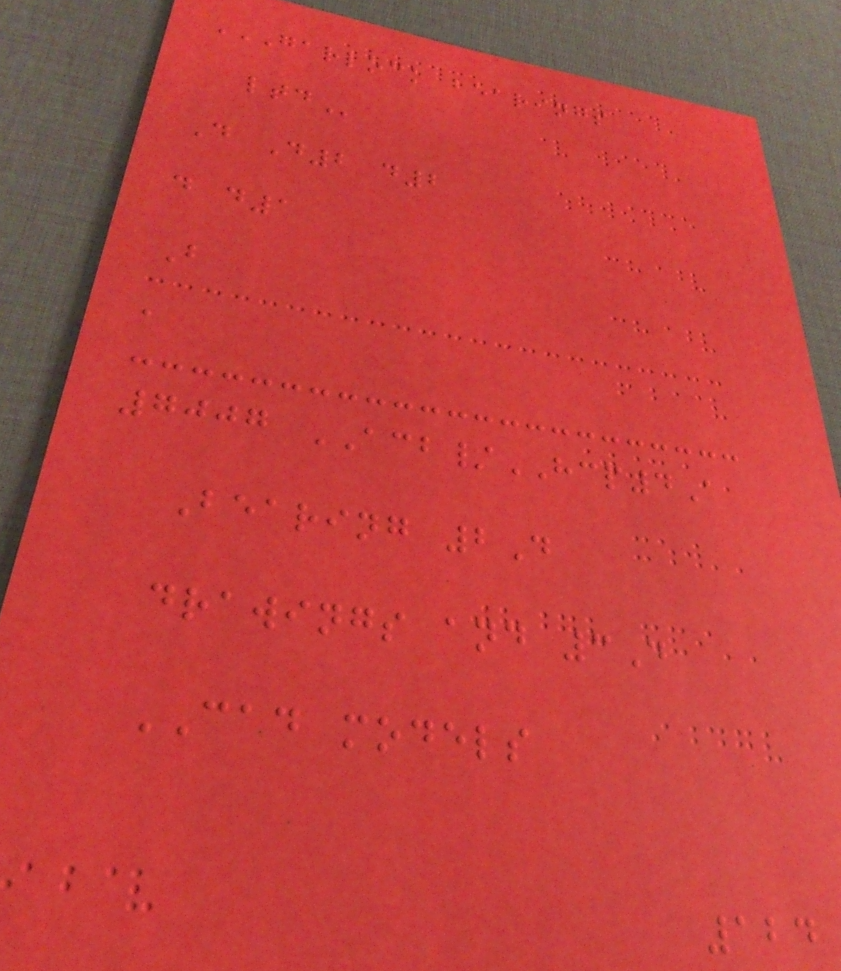GARLOCK BEARINGS
LTD
D D2 d2
d d1
B
a
7007 ACB/HCP4A
Bearing 2D
drawings and 3D
CAD models
124
